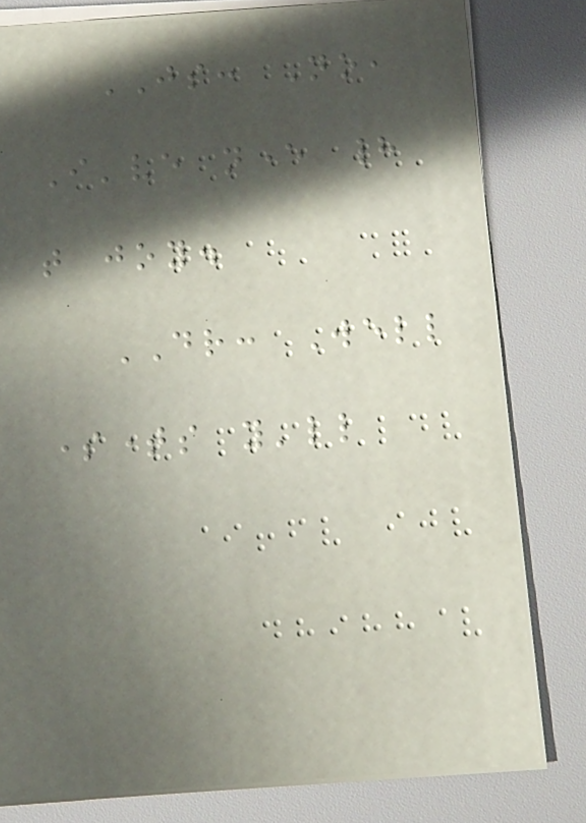JS: No,
I've never had
that joy.
DR: Well
sometimes you'll
